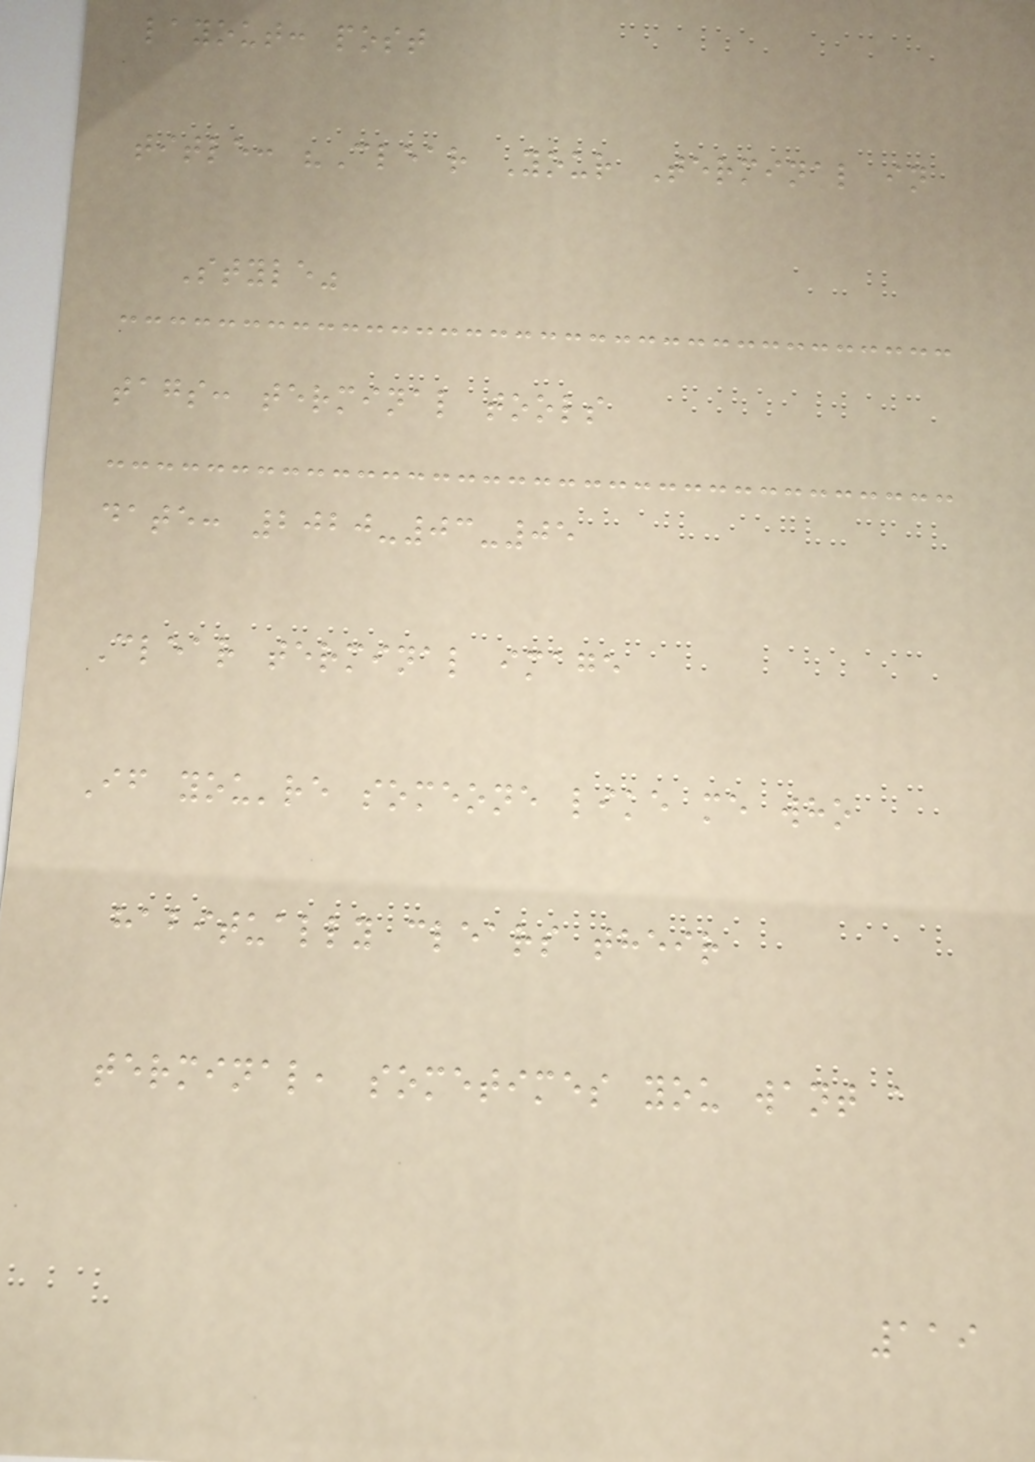layout: post
title: "Clear Your Terminal in
Style"
tags: terminal tools
date: 2020-03-05
Clear terminal image
If you're someone like me who
habitually clears their
terminal, sometimes you want a
119
